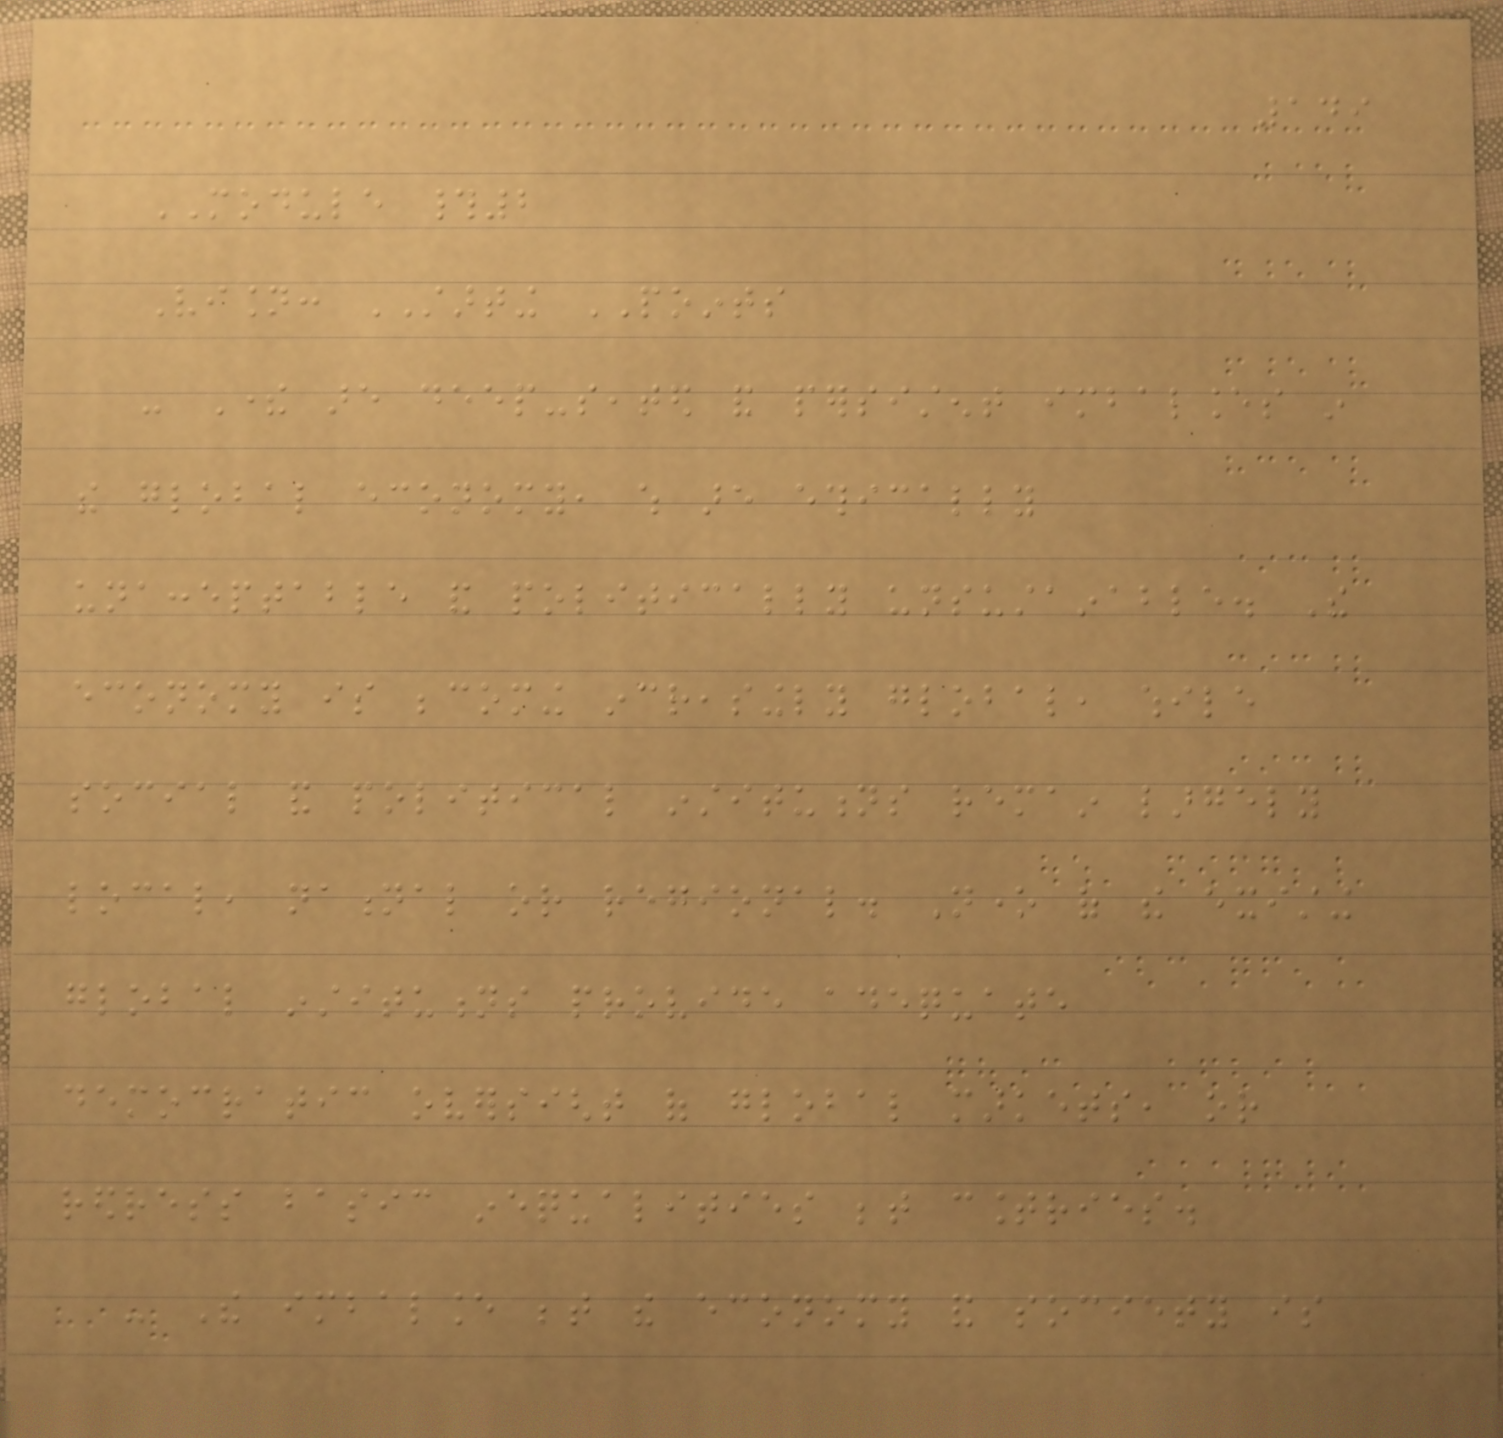149
MODULE #2
Vision: STARTING POINTS
- There are deep-seated and persistent imbalances in
the global economy, which are ethically
unacceptable and politically unsustainable. The
economy is becoming increasingly global, while
social and political institutions remain largely
local, national or regional. None of the existing
global institutions provide adequate
democratic oversight of global markets, or
redress basic inequalities between countries.
- The imbalance between the economy and society is
